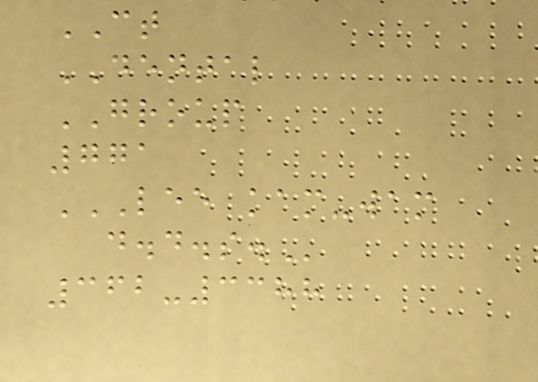CT
DENTAL
GROUP
771
LEE KAM-WAM
D.D.S.
362-3388
